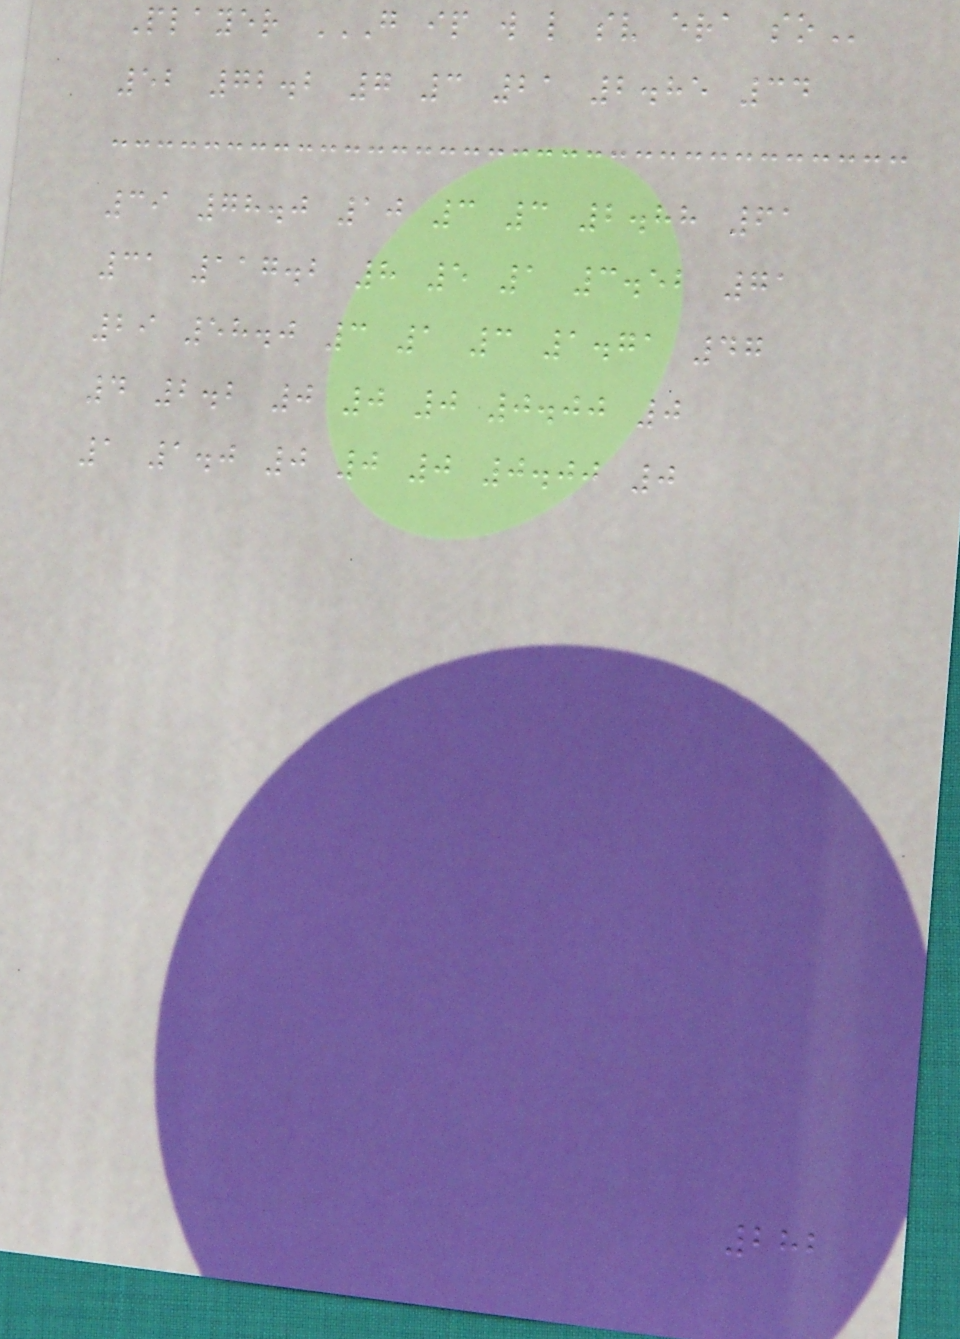Player G IP W L SV ERA SO
52 72.2 7 3 21 2.85 34
39 78.0 10 3 3 2.88 61
31 117.2 8 5 1 3.52 71
29 58.0 3 1 3 1.71 47
4 2.2 0 0 0 0.00 0
1 1.0 0 0 0 0.00 0
282
